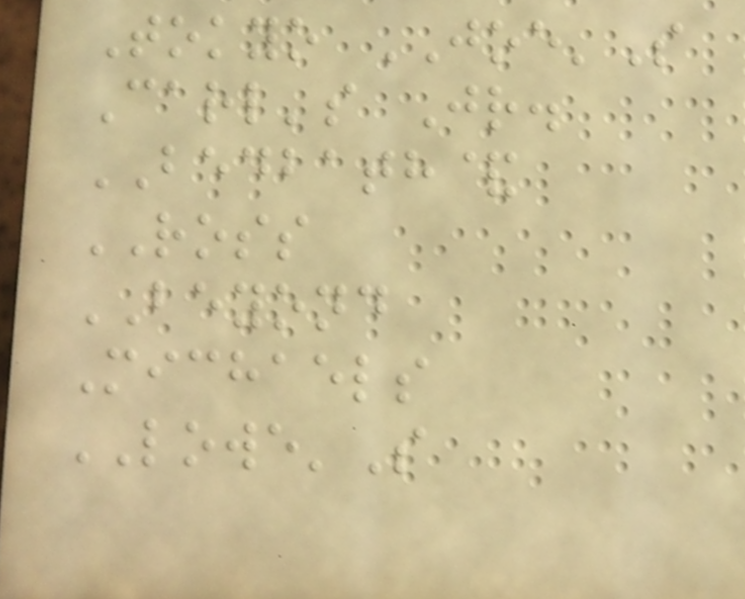Tokyo JOE'S
Carl's Jr.
BEDBATH&
ROSS
BEYOND
Michaels
LOWE'S
